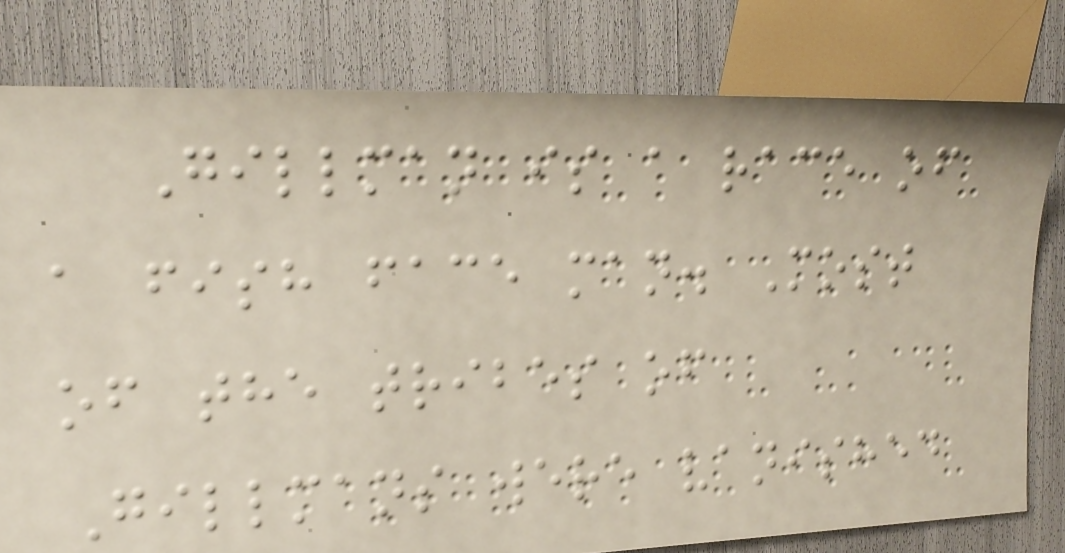Gillman is a race of
a fish face man. Most
of the tribes of
Gillmans were vanished
